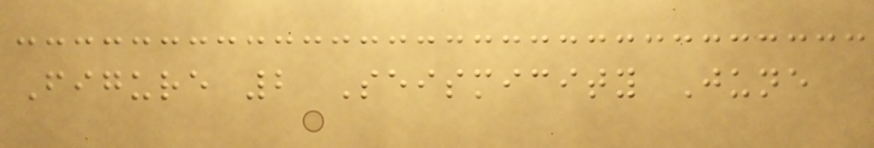Figure 2 Seismicity June
